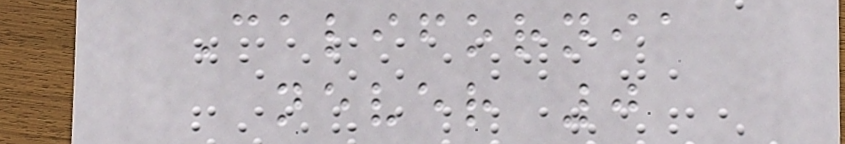California
never 0
